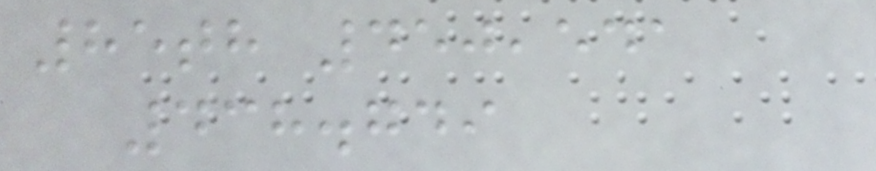85th 450,541
438.749
